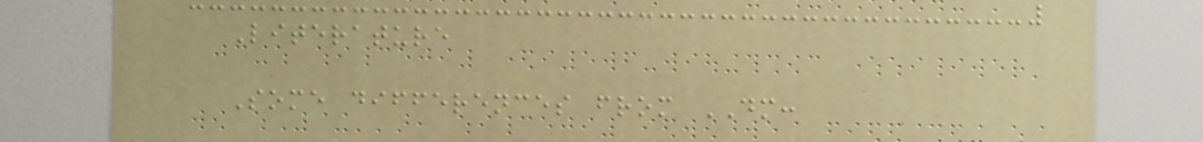Literature
Some differences from DM:
